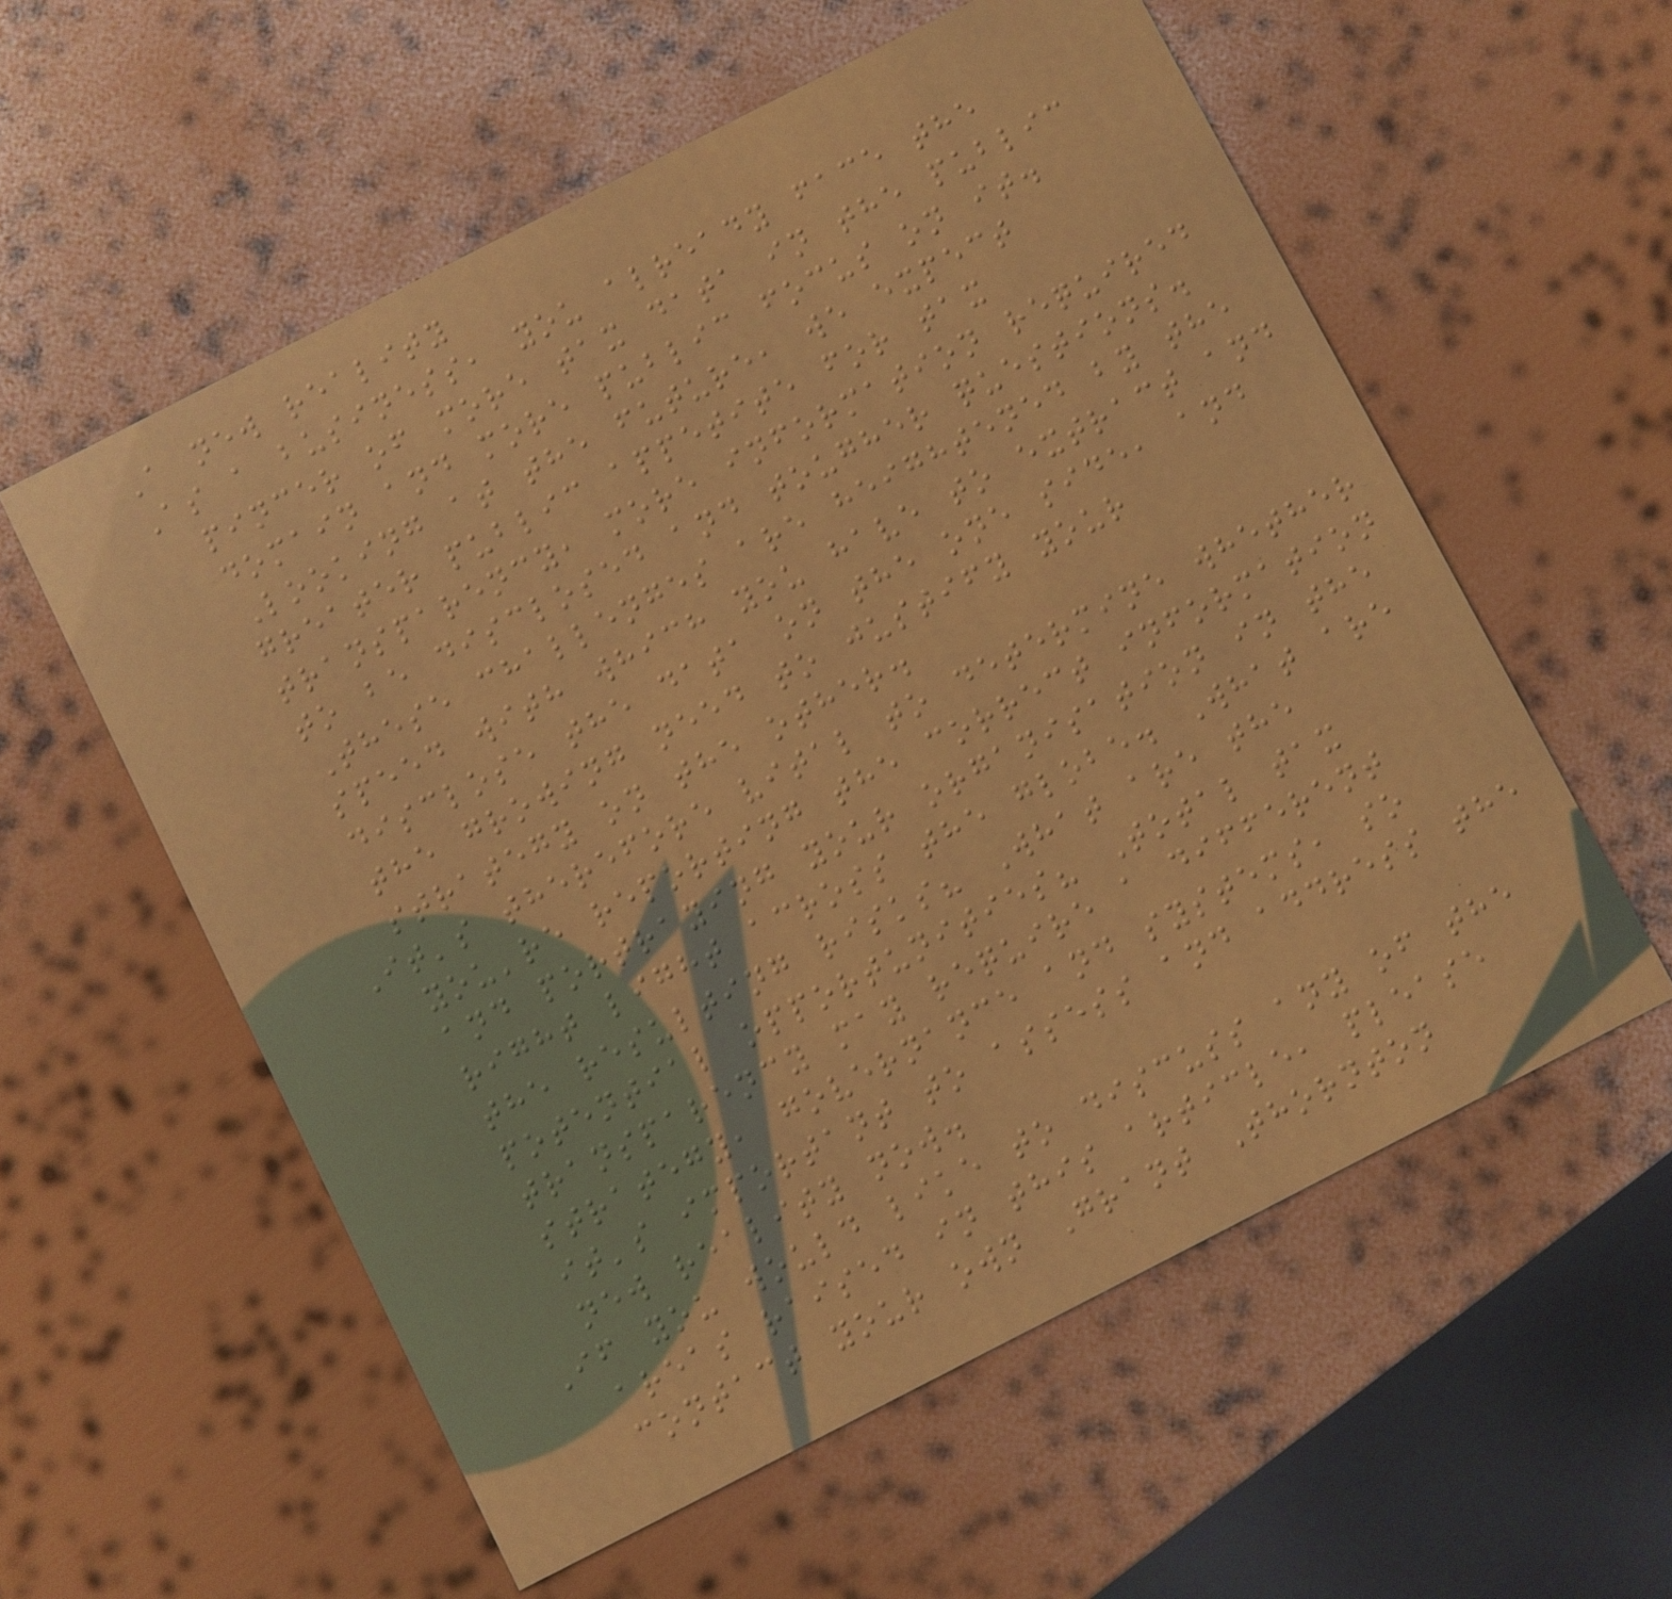A new reality
As a business, you already face the
pincer of more tax data in the public
domain and more public focus on it.
Looking at the future, we expect
greater public appetite for tax
transparency, more information required
to be disclosed and tougher questions.
These challenges are heightened by the
speed with which you have to extract and
disclose the data on the one side, and
the growing need to justify your
strategy on the other.
It's therefore vital to determine whether
you're reporting the correct information
and portraying your organisation in the
right light across the globe. What are
the resulting risks? What are the
potential opportunities? Total tax
transparency may require a different
strategy, governance and systems, so
it's important to assess and address the
new reality now.
If you would like to discuss any of the
areas raised in this article, please
contact your own Grant Thornton
